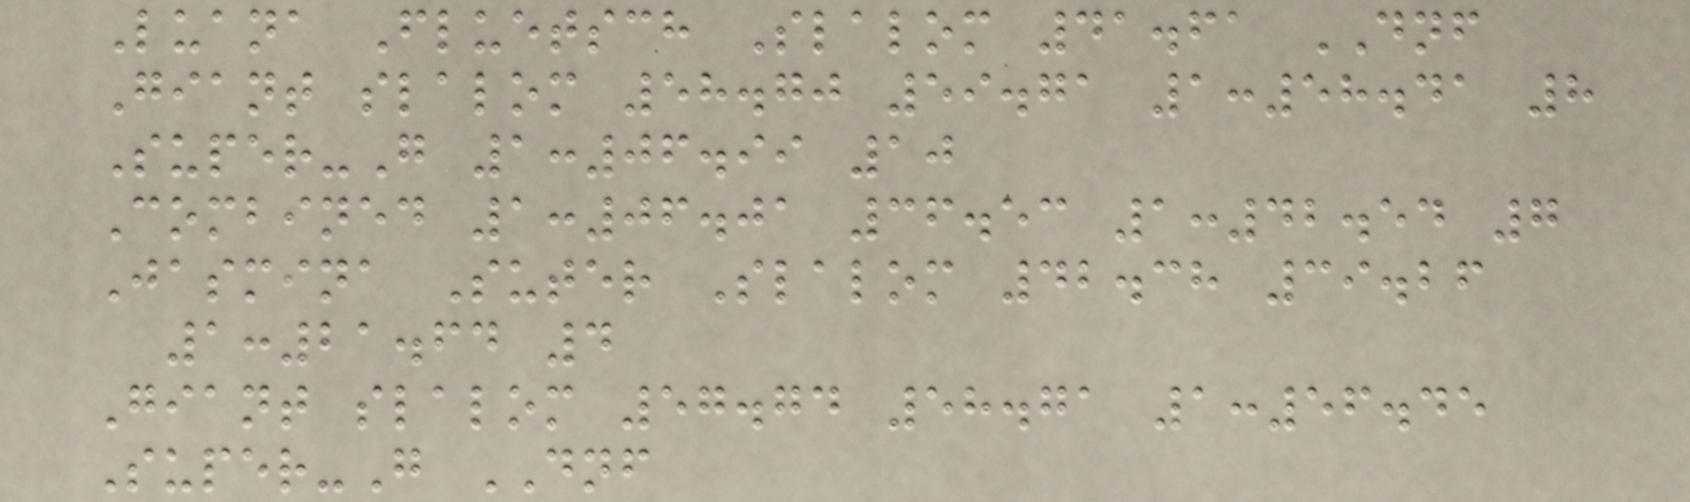Luana Fluetsch Slalom 41.61 DNF
Giant slalom 58.70 59.71 1:58.41 8
Super-G 1:06.99 10
Combined 1:06.01 36.53 1:42.54 7
Jasmina Suter Slalom 42.38 39.26
1:21.64 4
Giant slalom 57.74 58.71 1:56.45
Super-G DNF
